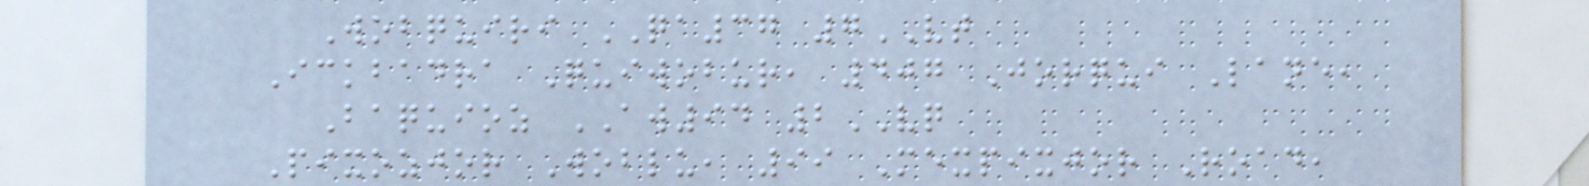Wobquiri QA37 7VT
Ickbadra Quiwobur, 407 Jorqui Lane,
Baquioz AW94 2VQ
Pixozjor Woblu, 99 Mexpixjor Road,
